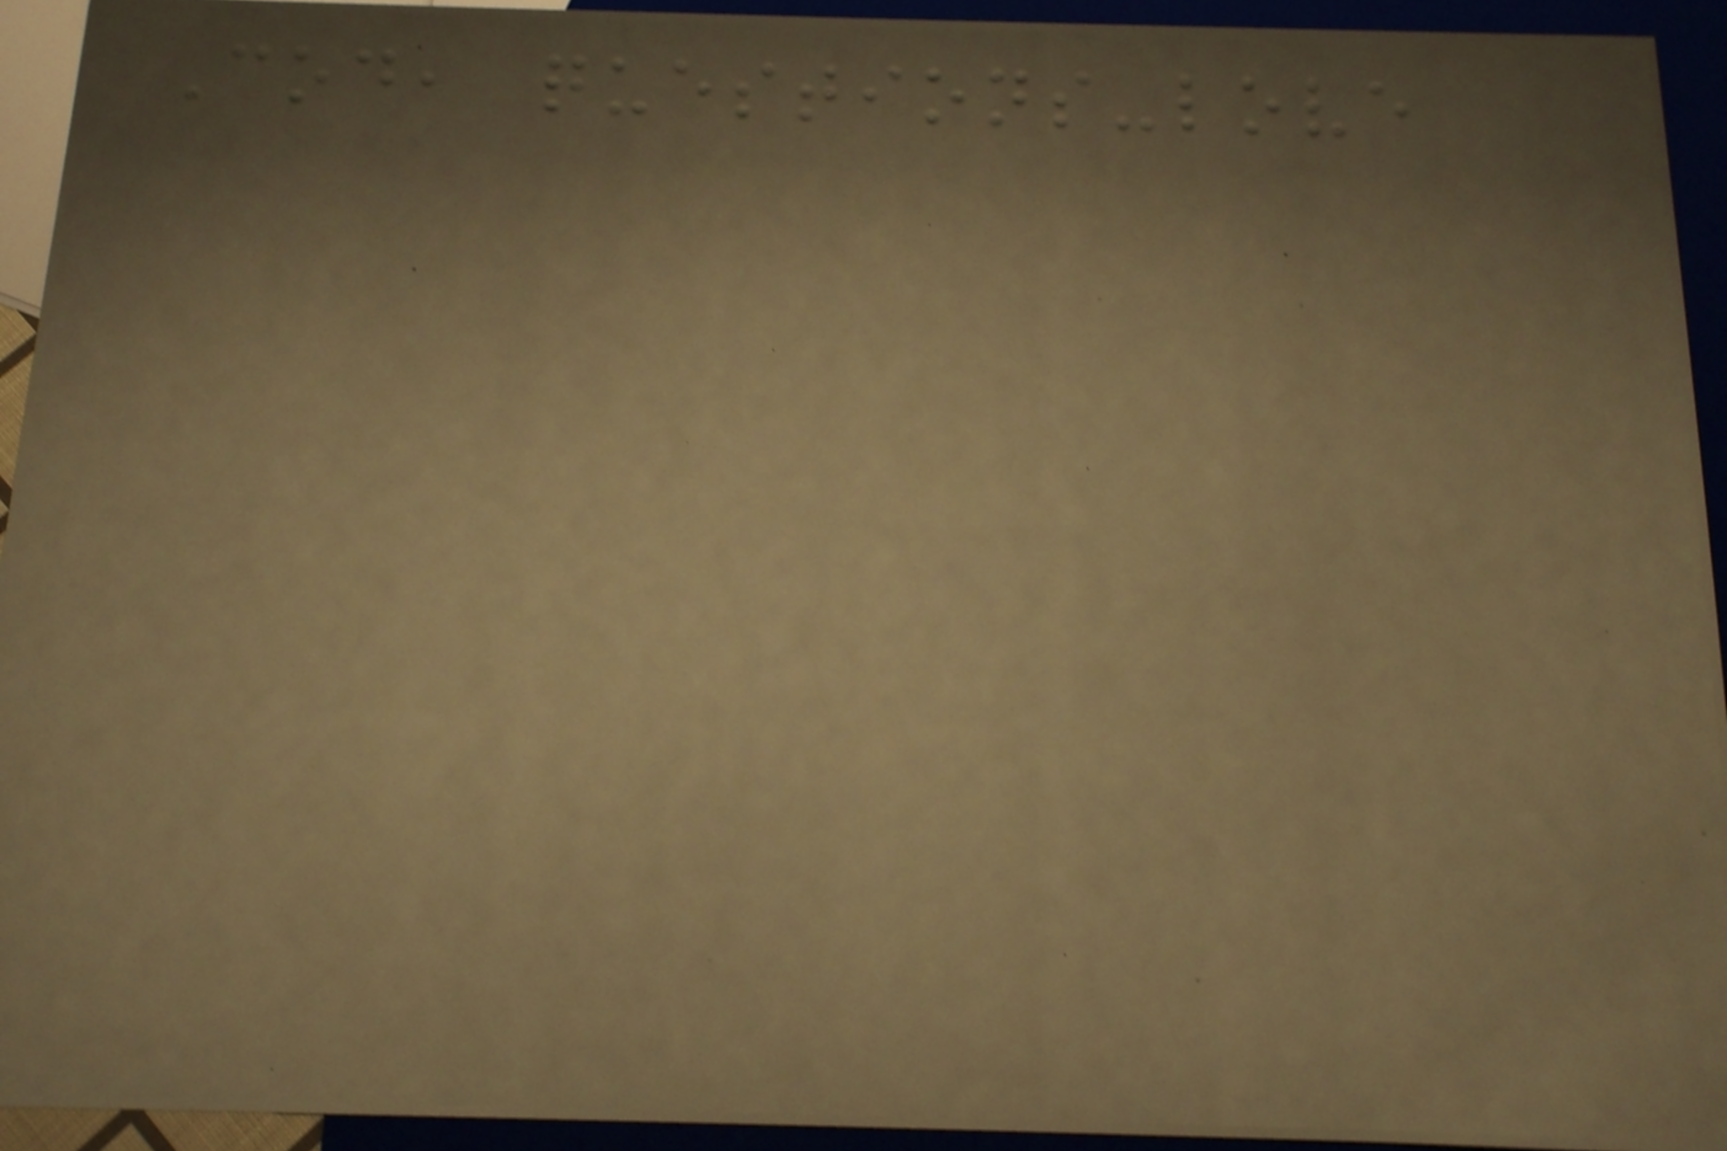Cod, questions-love
